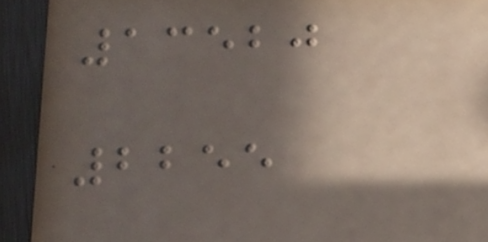13520
2255
